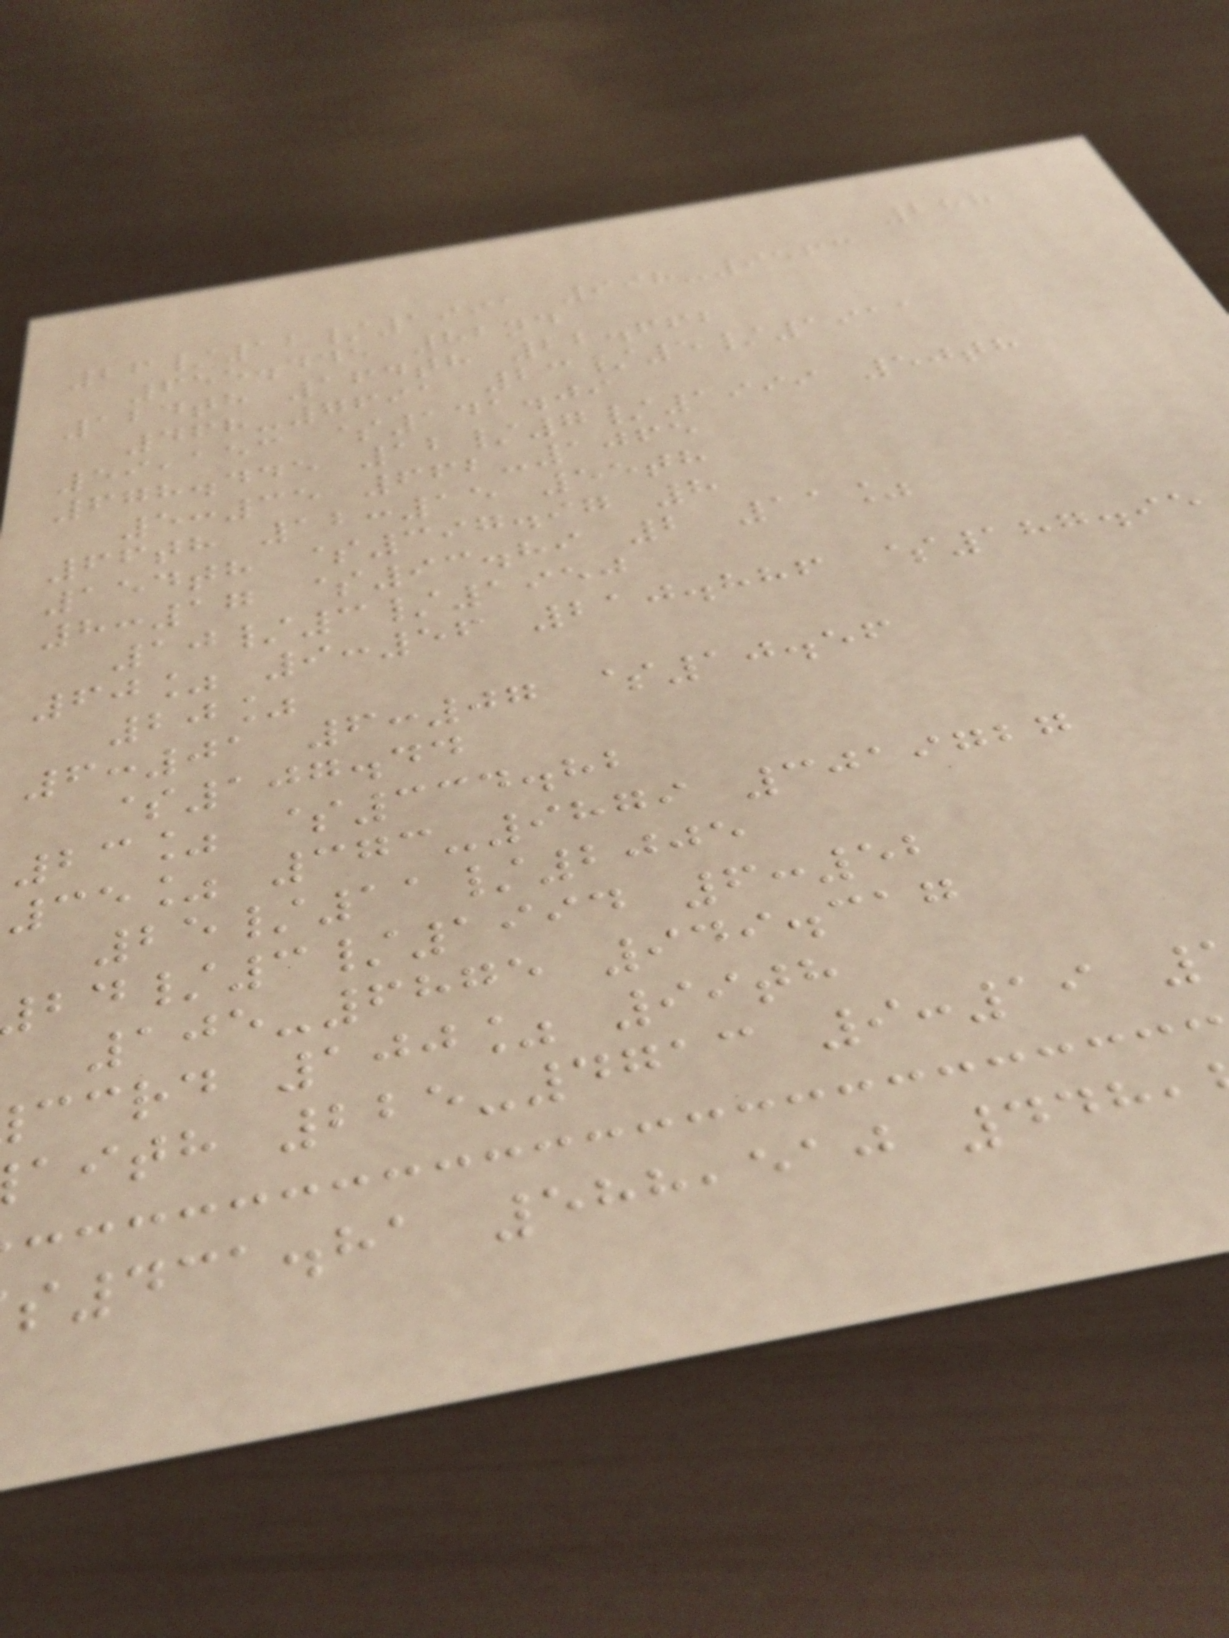288
26/12/1991 998-9563
655.445 82nd
124th 164th 22.662
468-7691 23/5/1911
59,153 $141.09
678.445 12/7/1999 50th
5:35 662-1065
66th 12:15 55th
154th $397.97 8
8:17 $93.89 2 11%
10/3/1950
60% 9:56 210.886 $187.95
20%
6:01 6:07 $10.56
$107.44
23% $334.82
35% 373-9879 3019727
25/11/2005
/3/1994 6:52
105-6875 949.317
ccrd 100% 99th
aith 225-4713 9:19
431.81 588,510 448,
